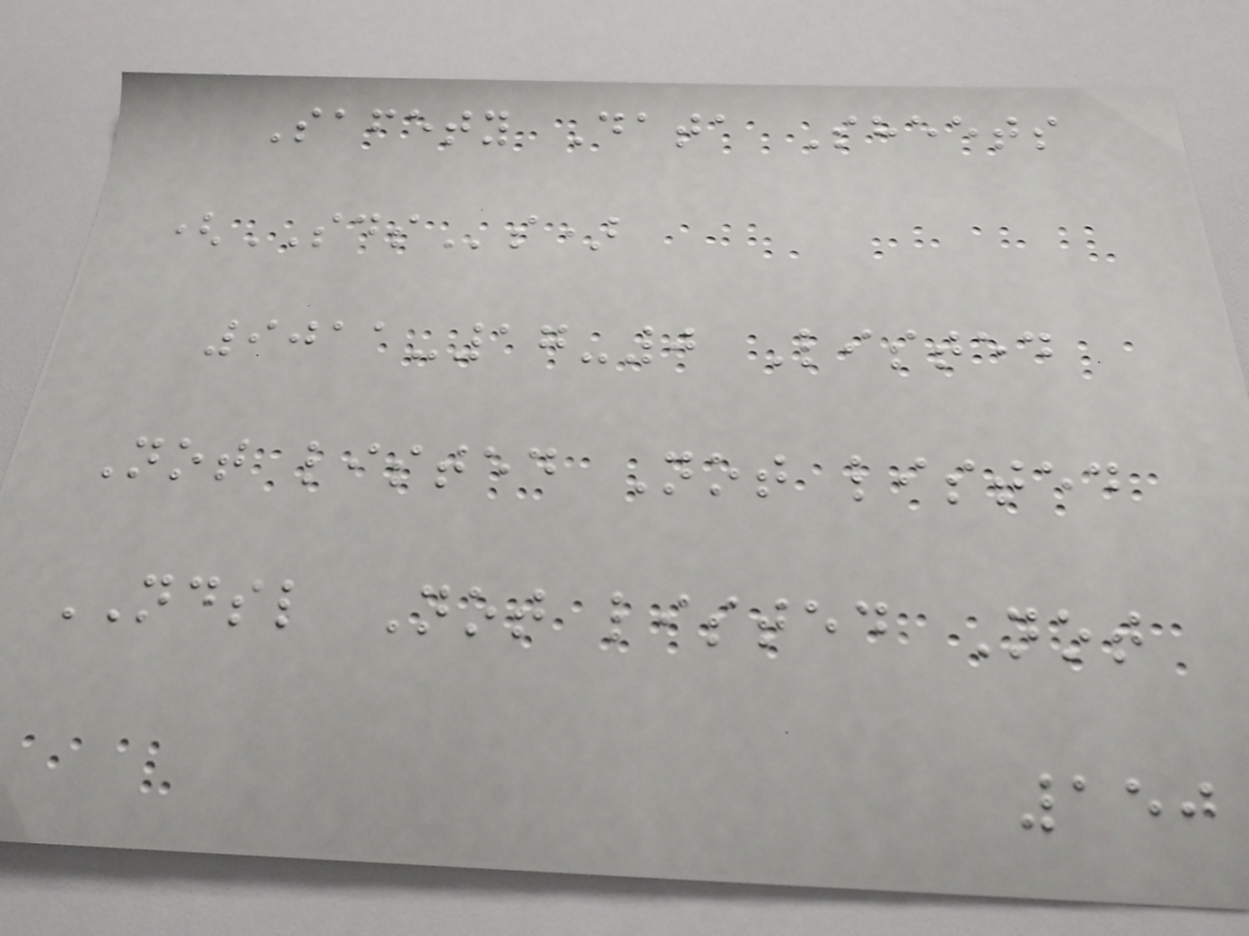Safety Data Sheets
(SDSs)
9011-17-0 Listed
Not listed Not listed
NDSL Not listed Not
150
